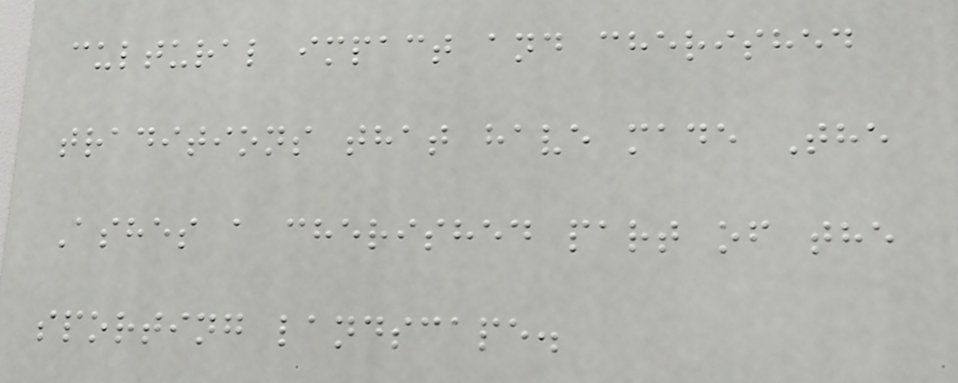cultural impact and cherished
traditions that have made The
Ashes a cherished part of the
sporting landscape.
